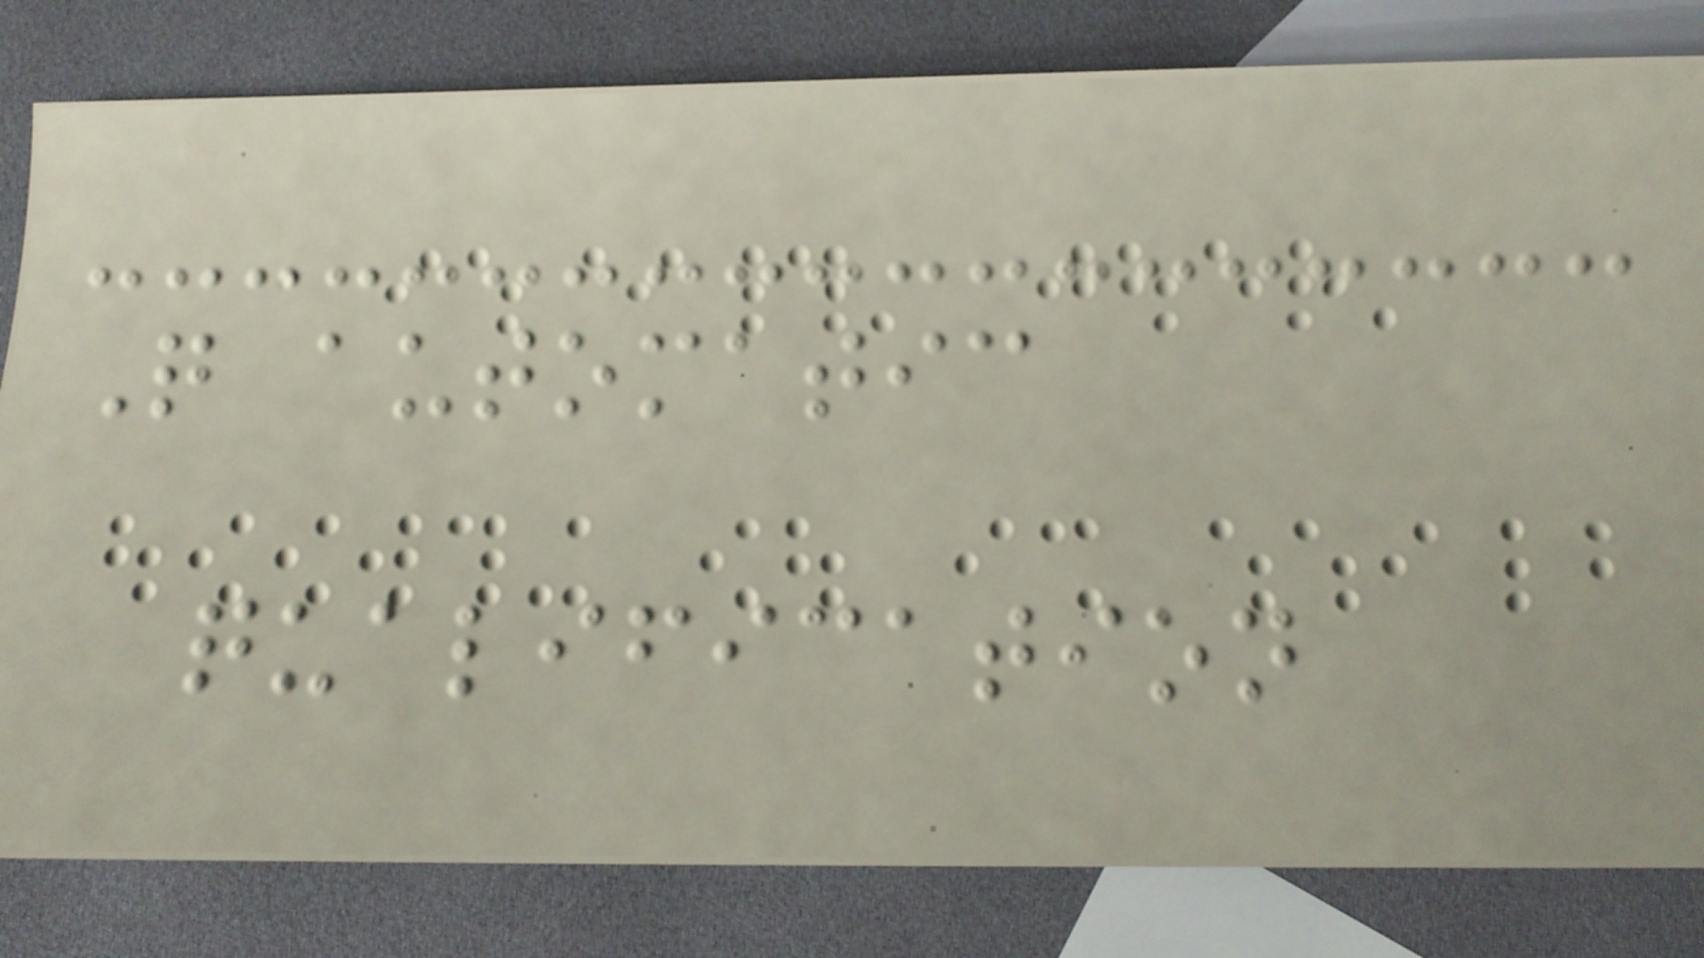Q automatic
qualification
